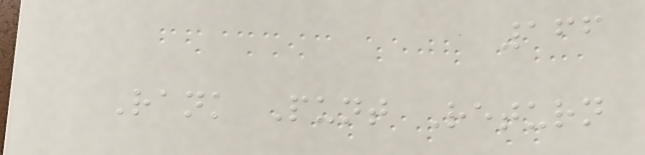166
Rank Punt Return
